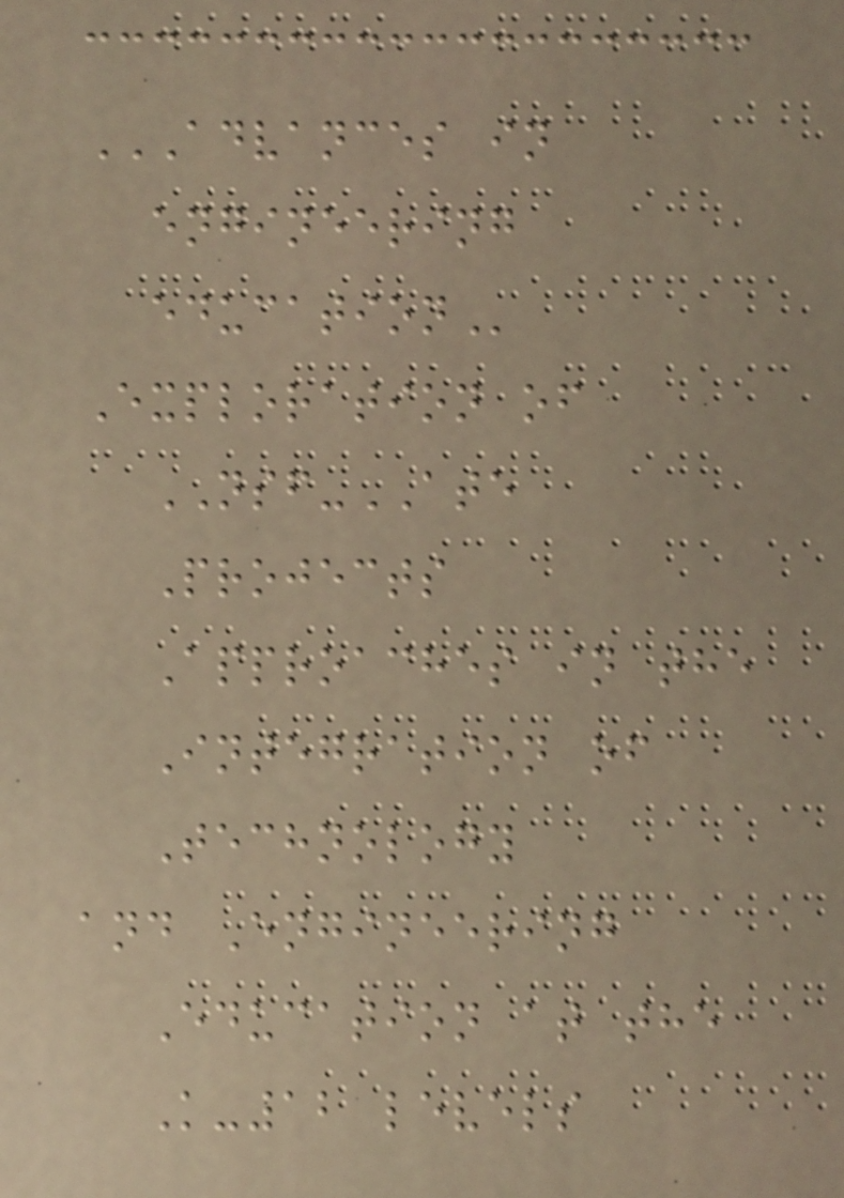ADVANCES IN
ENGINEERING
EDUCATION
Exploration of
NSF-ATE
Projects
Approaches in the
Integration of
Technology
and Engineering
Education at the
K-12 levels
